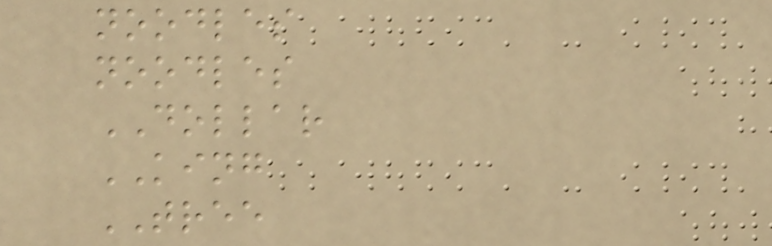noodles
noodles
DOLLAR
KING
TREE
